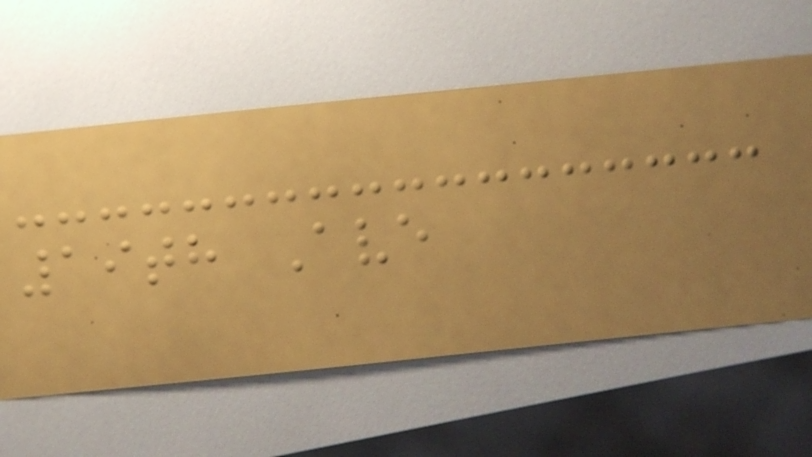19th Ave
